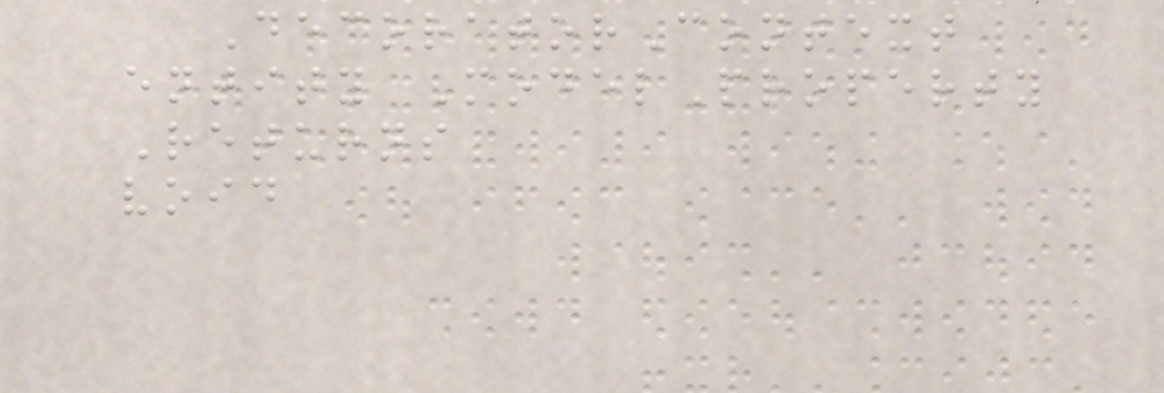DecoratorContext
entity ModelProperty
Returns
void
